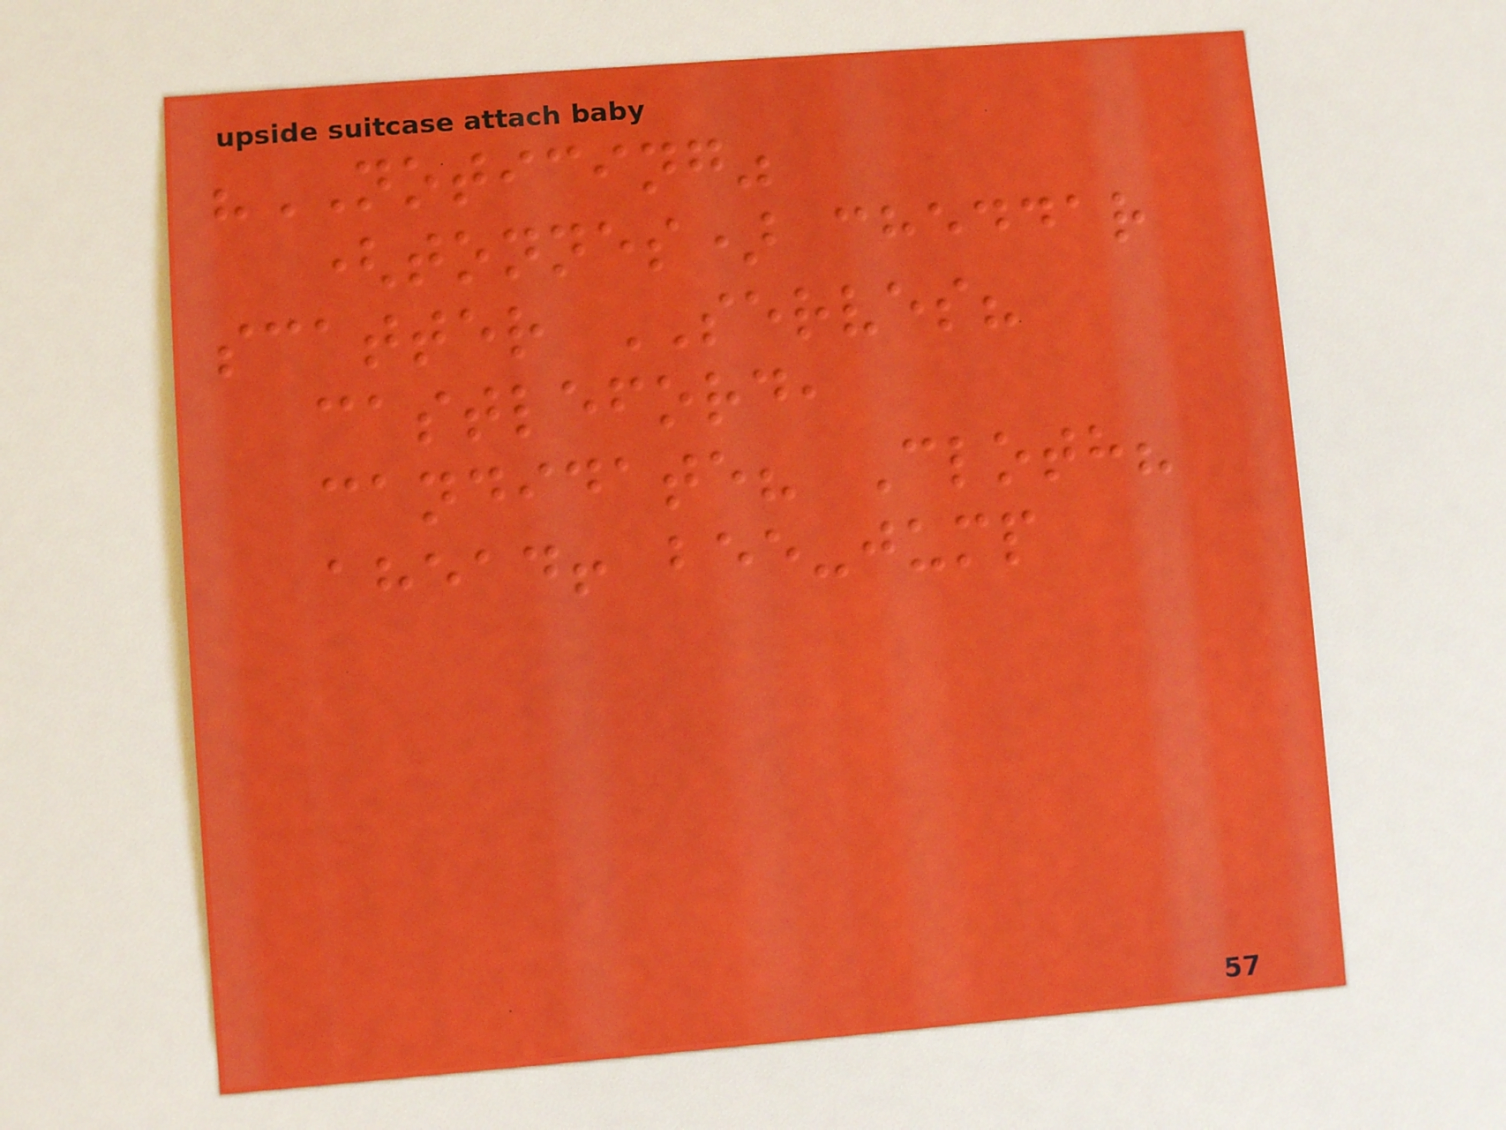"NOTICING"
(tonnes) cheddar
scatter SERVES?
castleford,
candidate? Cloth?
ahead! bee-jump
